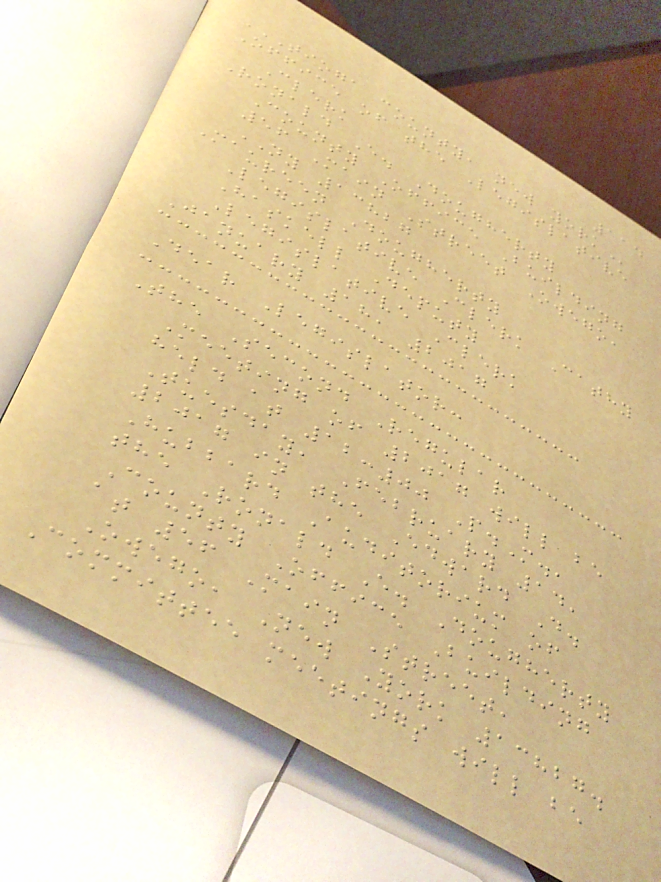114
TIOGA COUNTY, NEW YORK
Office of the Legislative
Clerk
Ronald E. Dougherty
County Office Building
56 Main Street Owego,
NY 13827
Maureen Dougherty
Legislative Clerk Cathy
Haskell Deputy
Legislative Clerk
January 18, 2017
Dear Legislator:
The Second Regular
Meeting of 2017 will be
held at 12:00 P.M.,
Tuesday, February 14,
2017 in the Edward D.
Hubbard Auditorium of
the Ronald E. Dougherty
County Office Building
at 56 Main Street,
Owego, New York 13827.
Committee meetings will be
